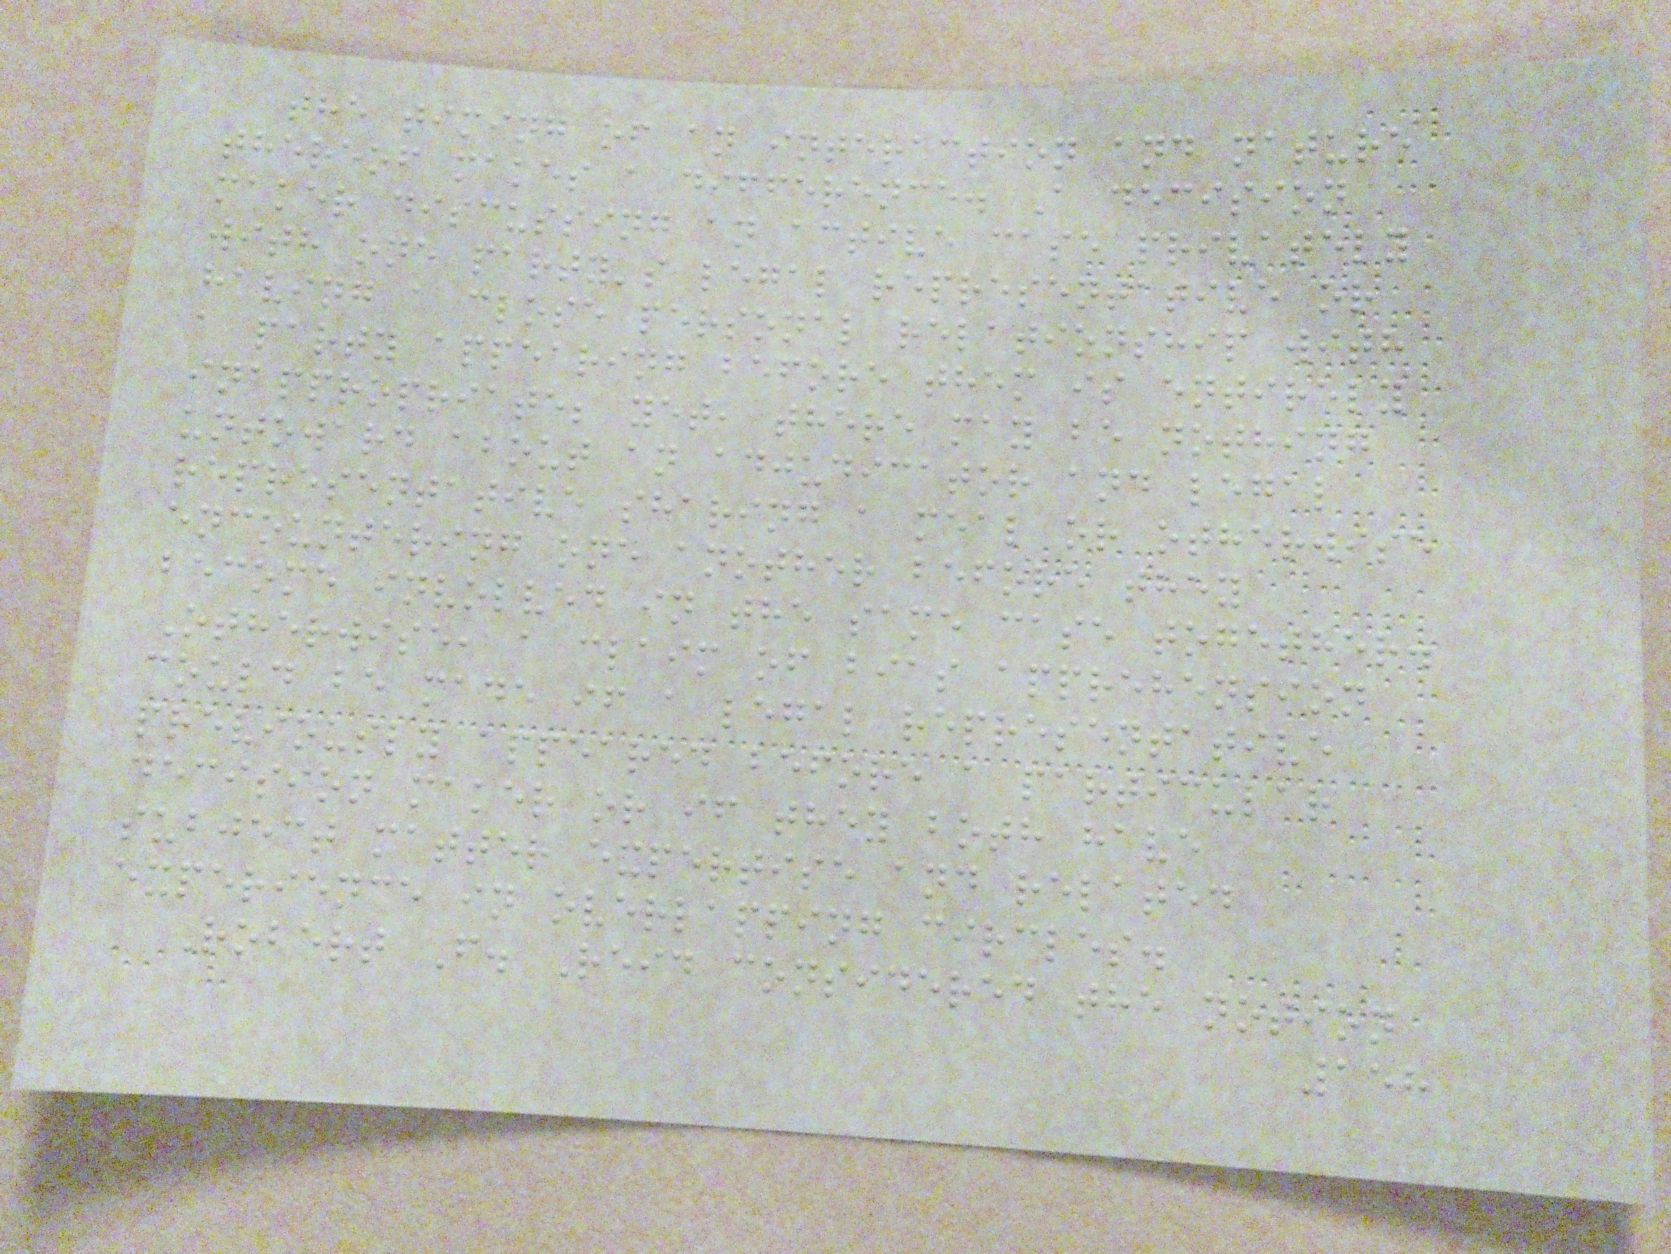the timing of an interaction and nature
thereof makes a difference. A decision
maker discussing an active case privately
with one party's legal representative or
having a close personal relationship with
a party appearing before them is entirely
inappropriate; yet, there may be nothing
untoward about an adjudicator and legal
representative sharing a meal or otherwise
encountering one another before they
become involved in the same case together.
Otherwise, a claim of bias apprehension
could be made if a legal representative
previously appeared before a particular
decision maker or if they both have
subject matter expertise and related
experience in overlapping circles.
Robert F. Reid considered the notion
158
